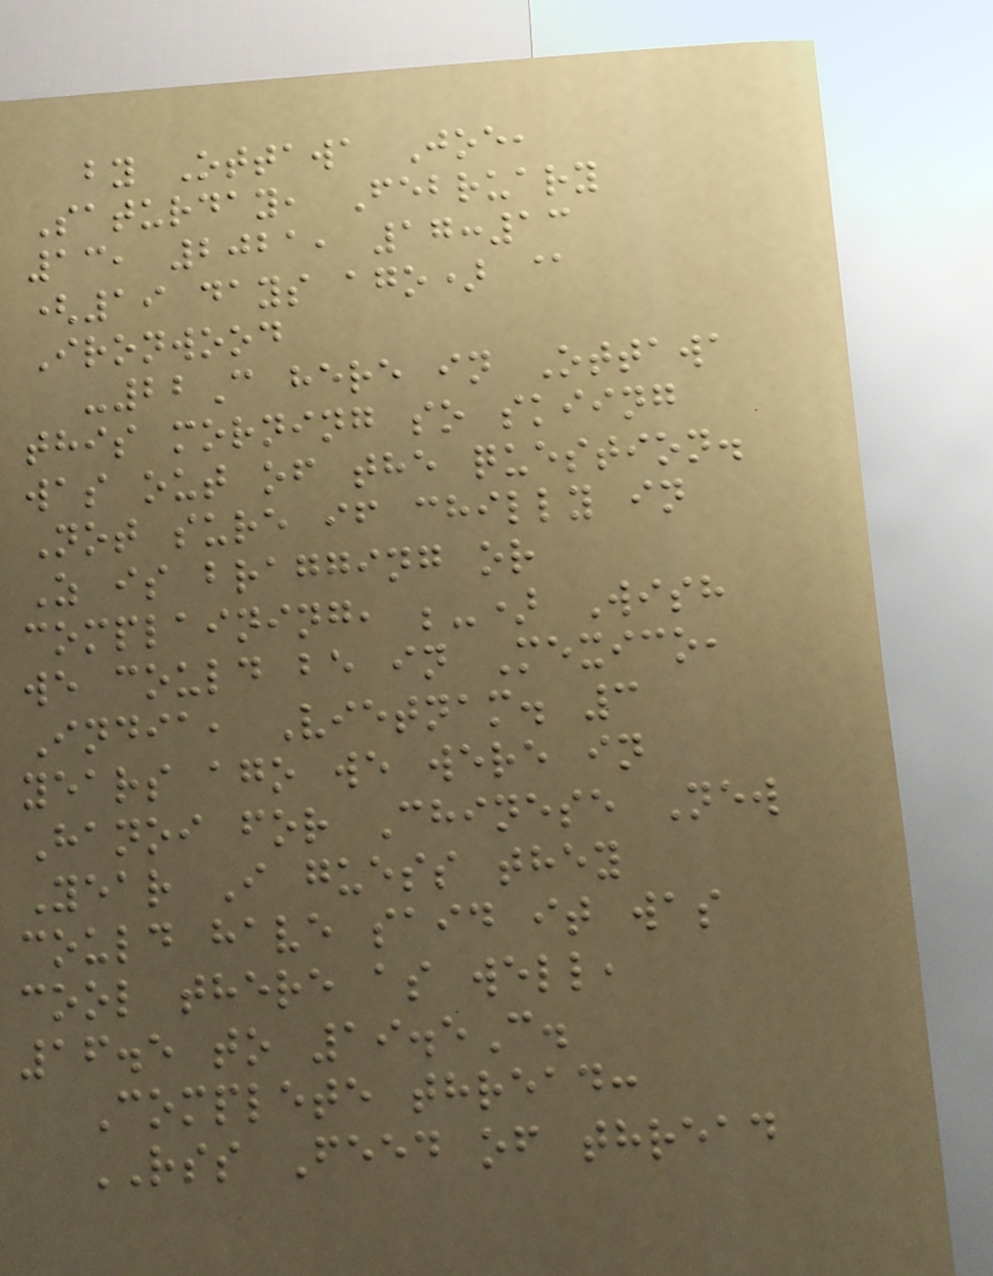by Ottawa Joe,
Saturday, February
13, 2021, 17:13
(19 days ago) @
Ironwood
-22C here in Ottawa
this morning so skiing
was out of the question.
Not sure if chilly in
Z is bragging or
complaining, ;-) Wish
we could be in Mexico,
India, Vietnam. 3
years ago we were in
Hanoi for Chinese New
Year I guess they
could have said it was
cool there as well,
16.5 to 19.5C.
Complete thread:
RSS Feed of thread
